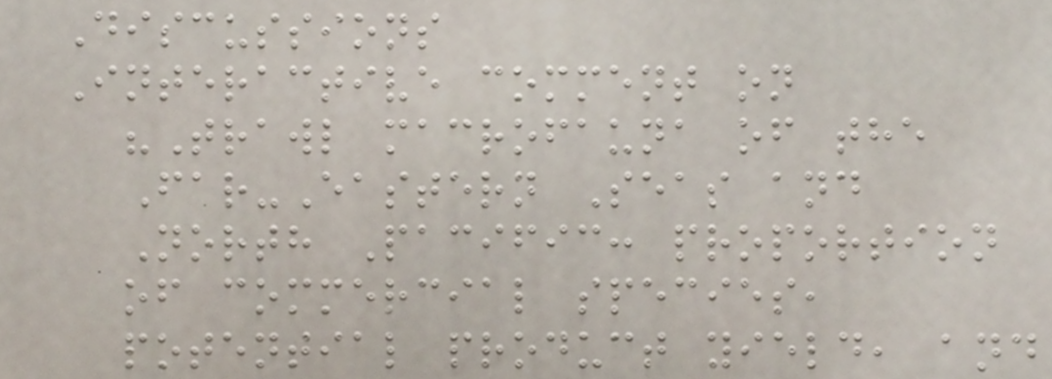Discussions
Interactive comment on
"Trawl macrofauna of the
Far-Eastern Seas and
North Pacific: proportion
of commercial species,
potential product yield, and
